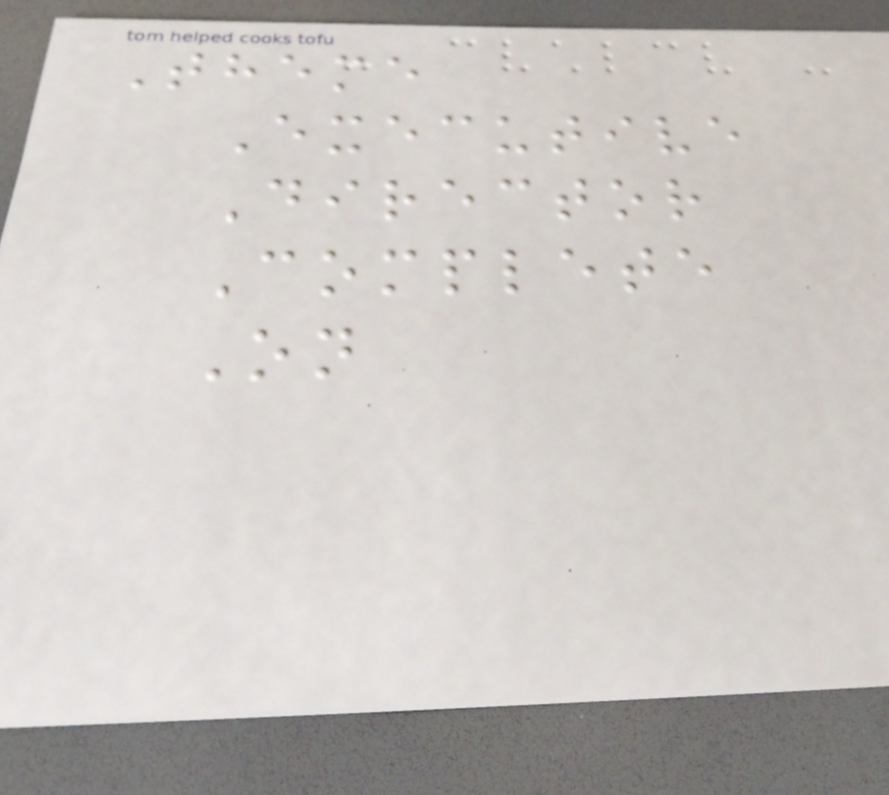Theme
Executive
Director
Complete
On
